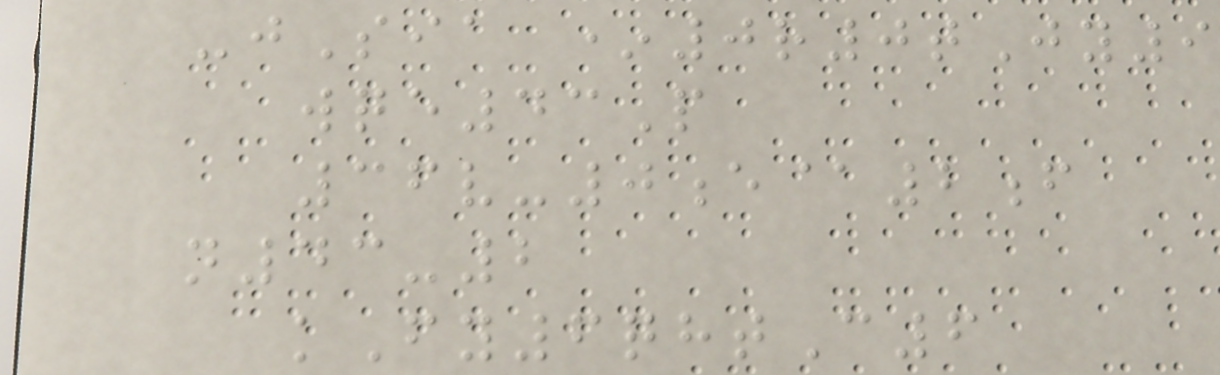-jSia *0r0tJy9
wqe43P
36v-0e@2f
n43-2
kFy6qhtC6
